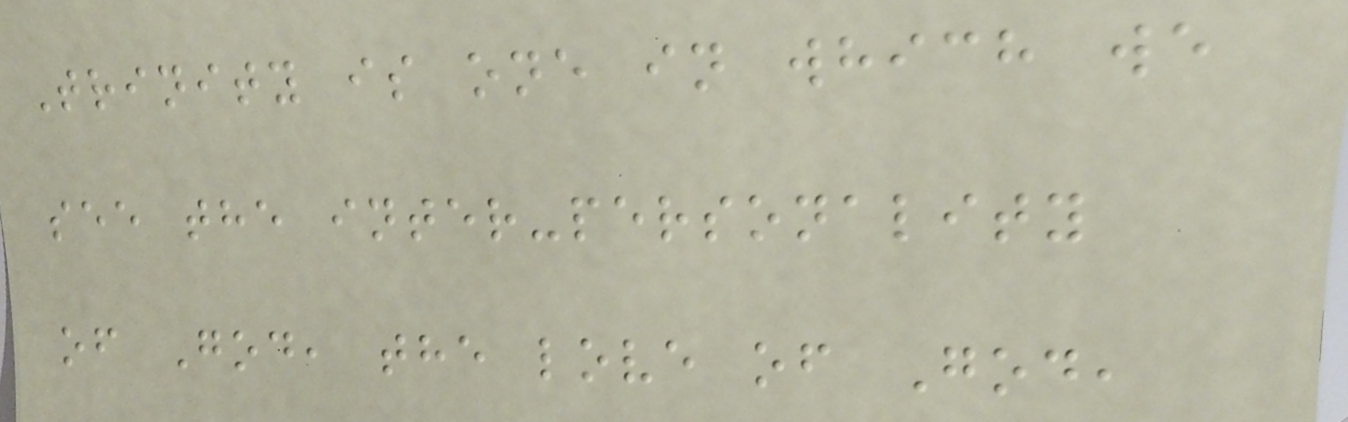Trinity is one in which we
see the inter-personality
of God, the love of God,
